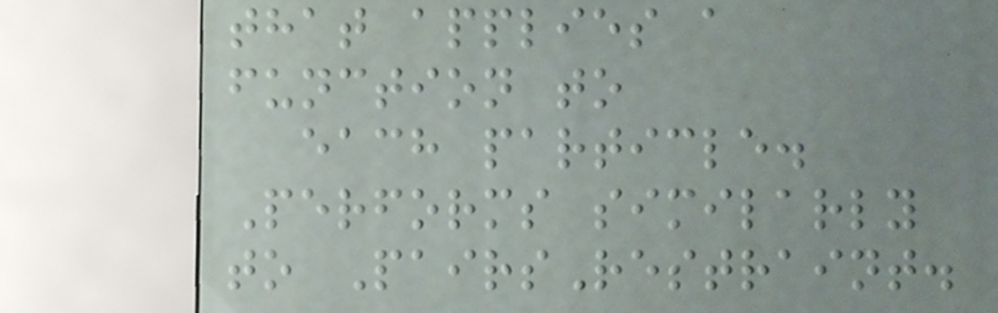that applies a
function to
each particle.
Performs similarly
to PairsRestraint.
